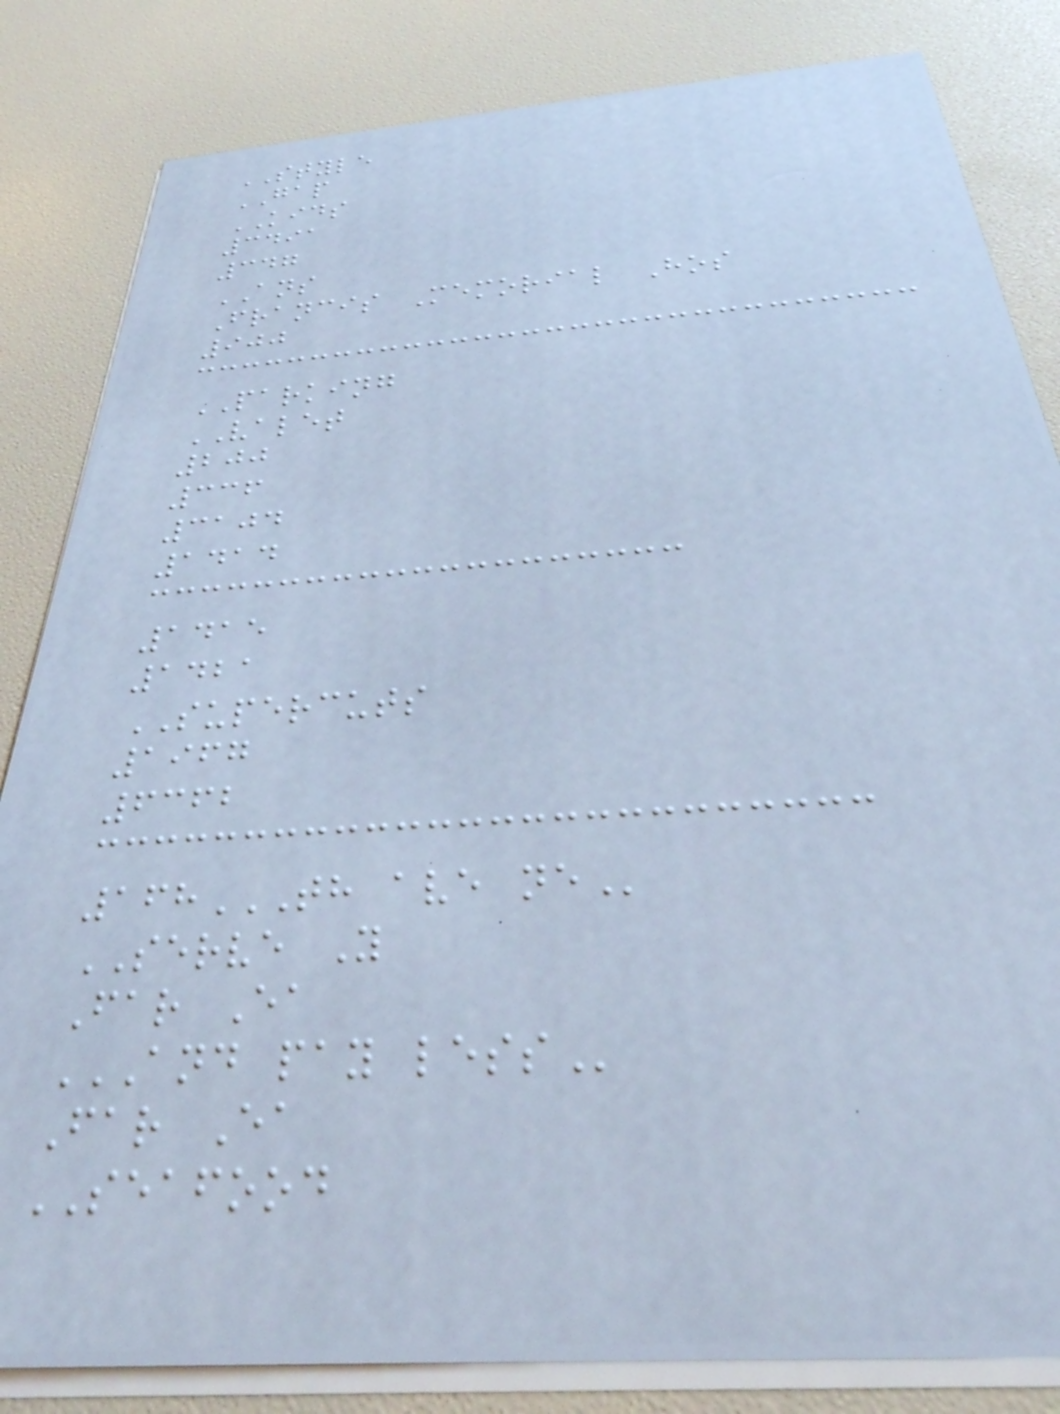STYLE
GAP
KIDS
3491
347
ANS
Francis Memorial Hos
900
PARKING
VALET
200
336
3104
1414
1415
1421
SUPERCUTS
1967
6362
168TH AVE NE
SERVE Y
Far Ea
AND PAY LESS
Far Ea
SEAFOOD
